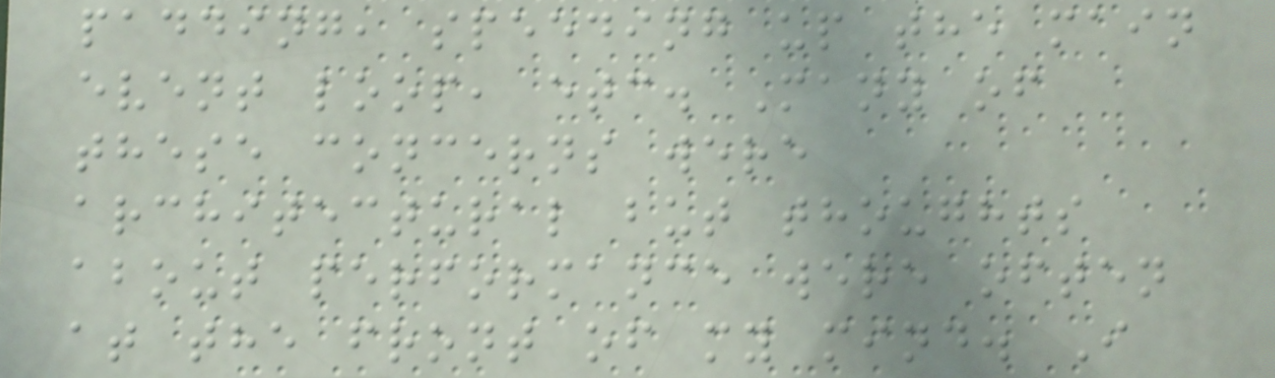padding, speeding up the main
event loop, etc. Many of
these concerns were
architectural but thoughts
about performance were often
at the front of my mind. I
